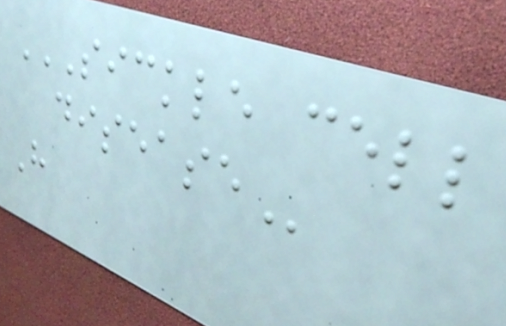SICKLE CELL
DISEASE
H
